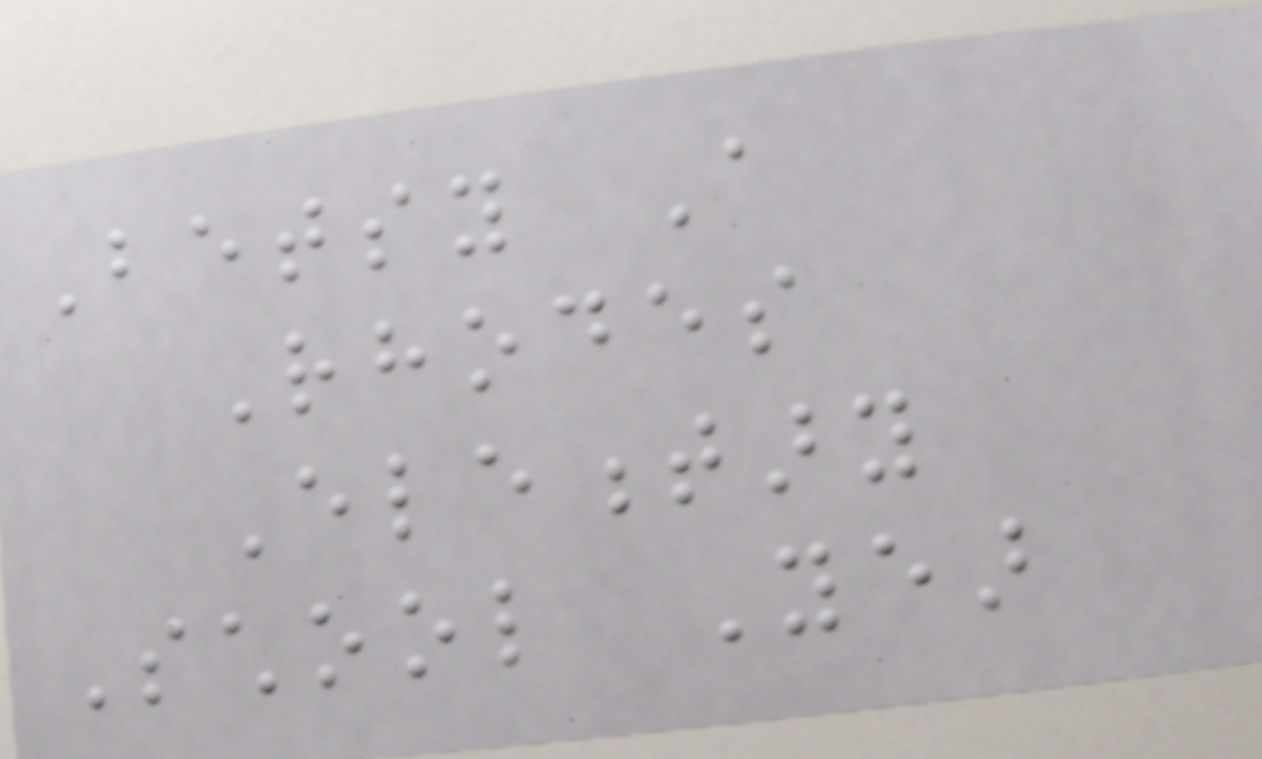Betsy A
Rhodes
Elementary
School Year
